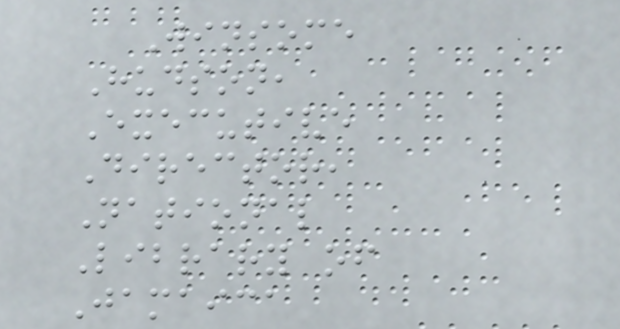Winsome
Hudson,
Executive
Director,
National
Library of
Jamaica
